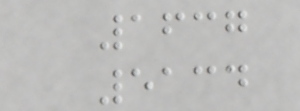1637
5134
